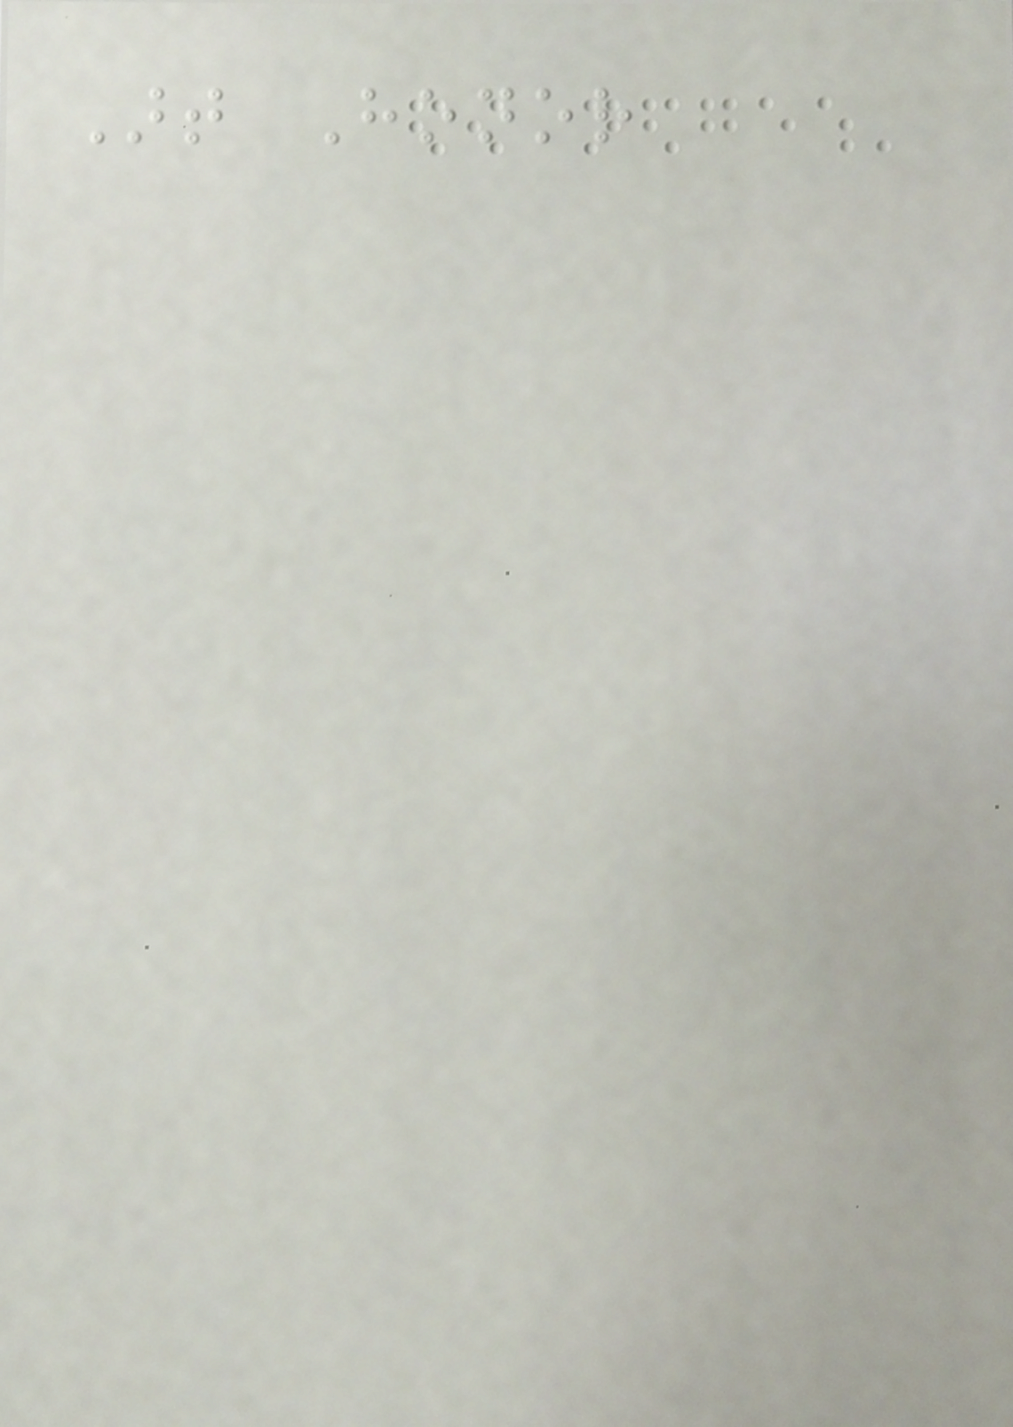Art Honor
